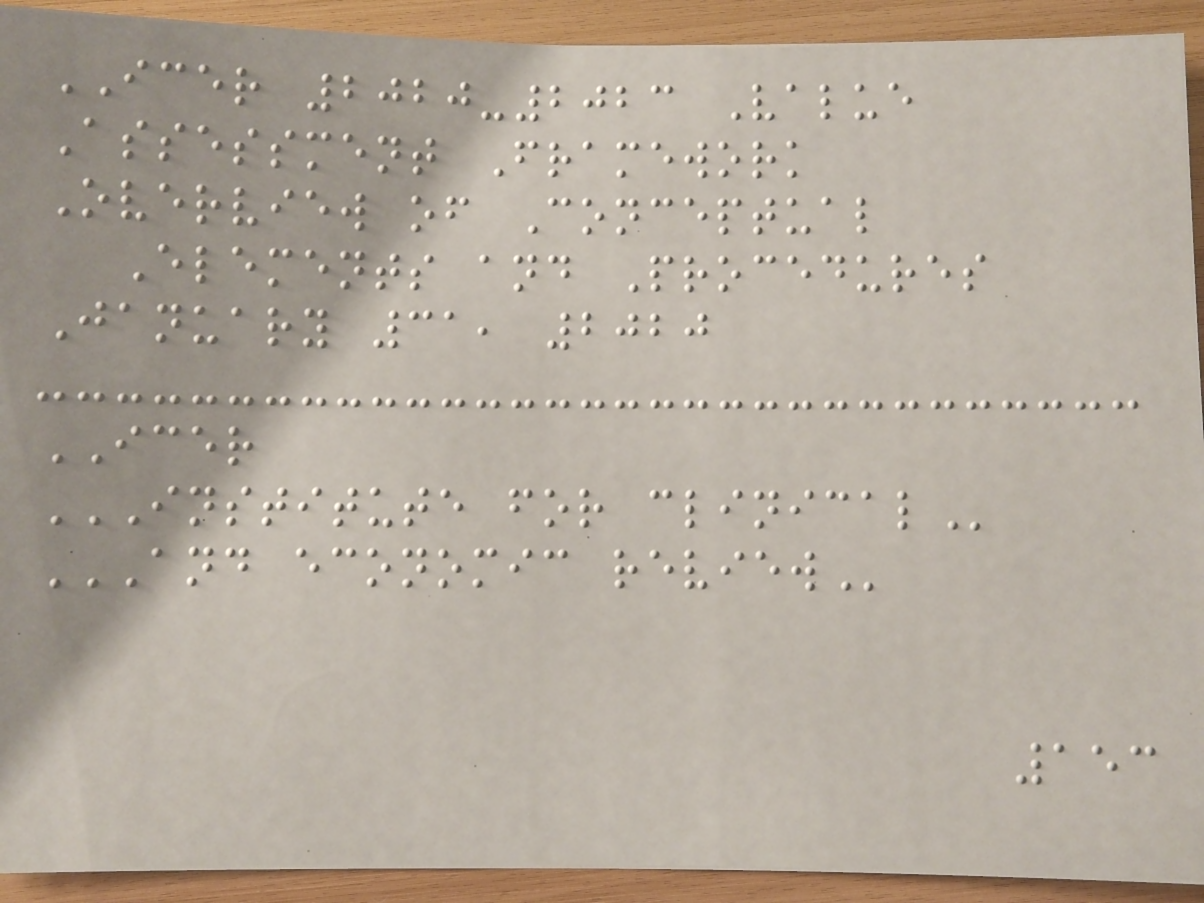ICER 2020-2023 Value
Assessment Framework
Overview of Conceptual
Elements and Procedures
January 31, 2020
ICER
INSTITUTE FOR CLINICAL
AND ECONOMIC REVIEW
153
